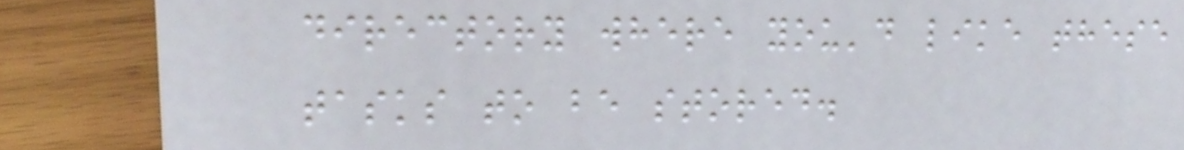directory where you'd like these
tasks to be stored.
